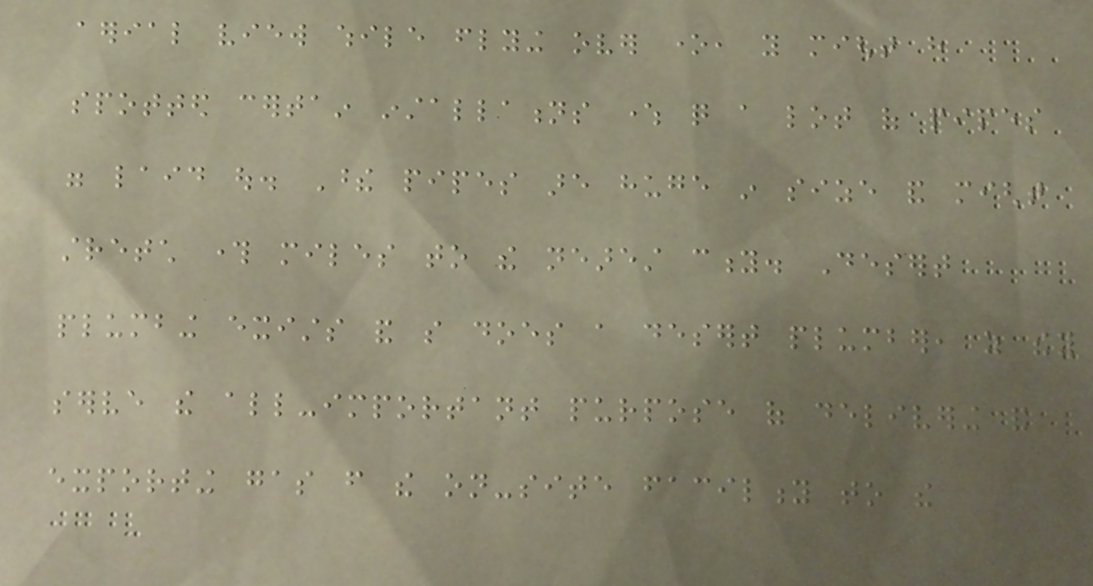aerial view while flying over one, you might have
spotted certain installations where quite a lot of pipes
were laid out. These pipes are huge in size and might
stretch through miles to the nearest city. Desert
plumbing exists and so does a desert plumber, as they
serve the all-important purpose of delivering and
exporting gas from the on-site facility to the
